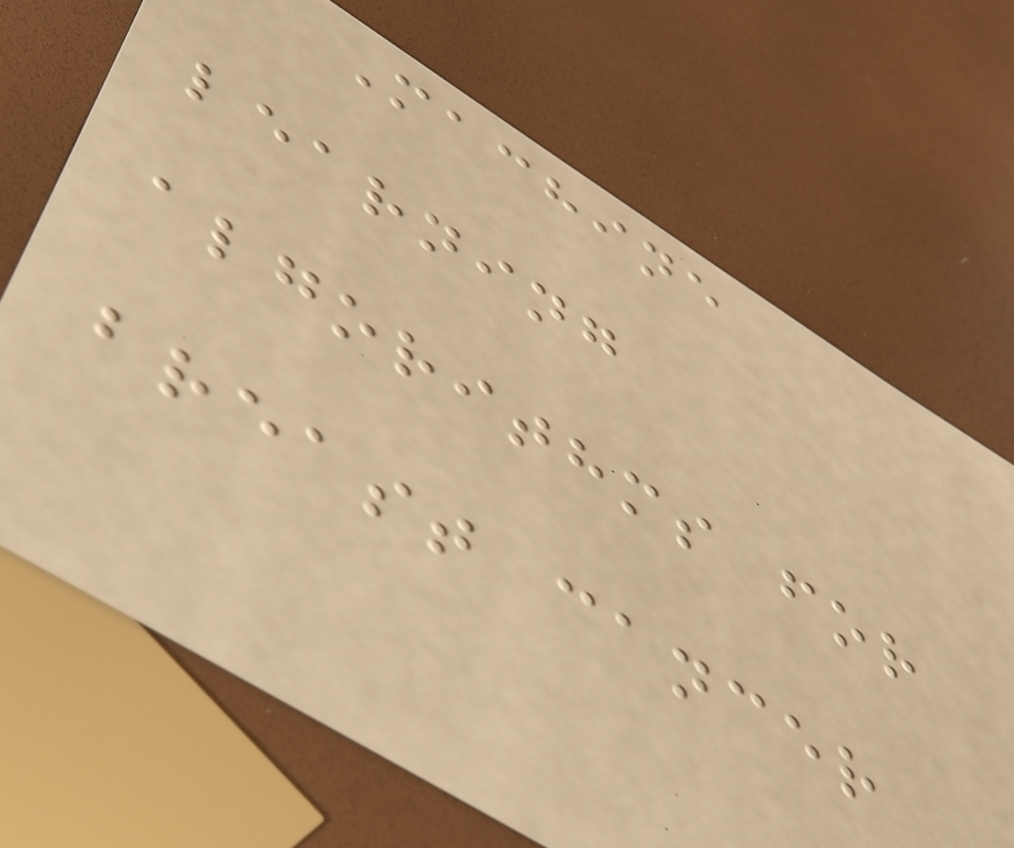Machine
learning
algorithms for
breast cancer
